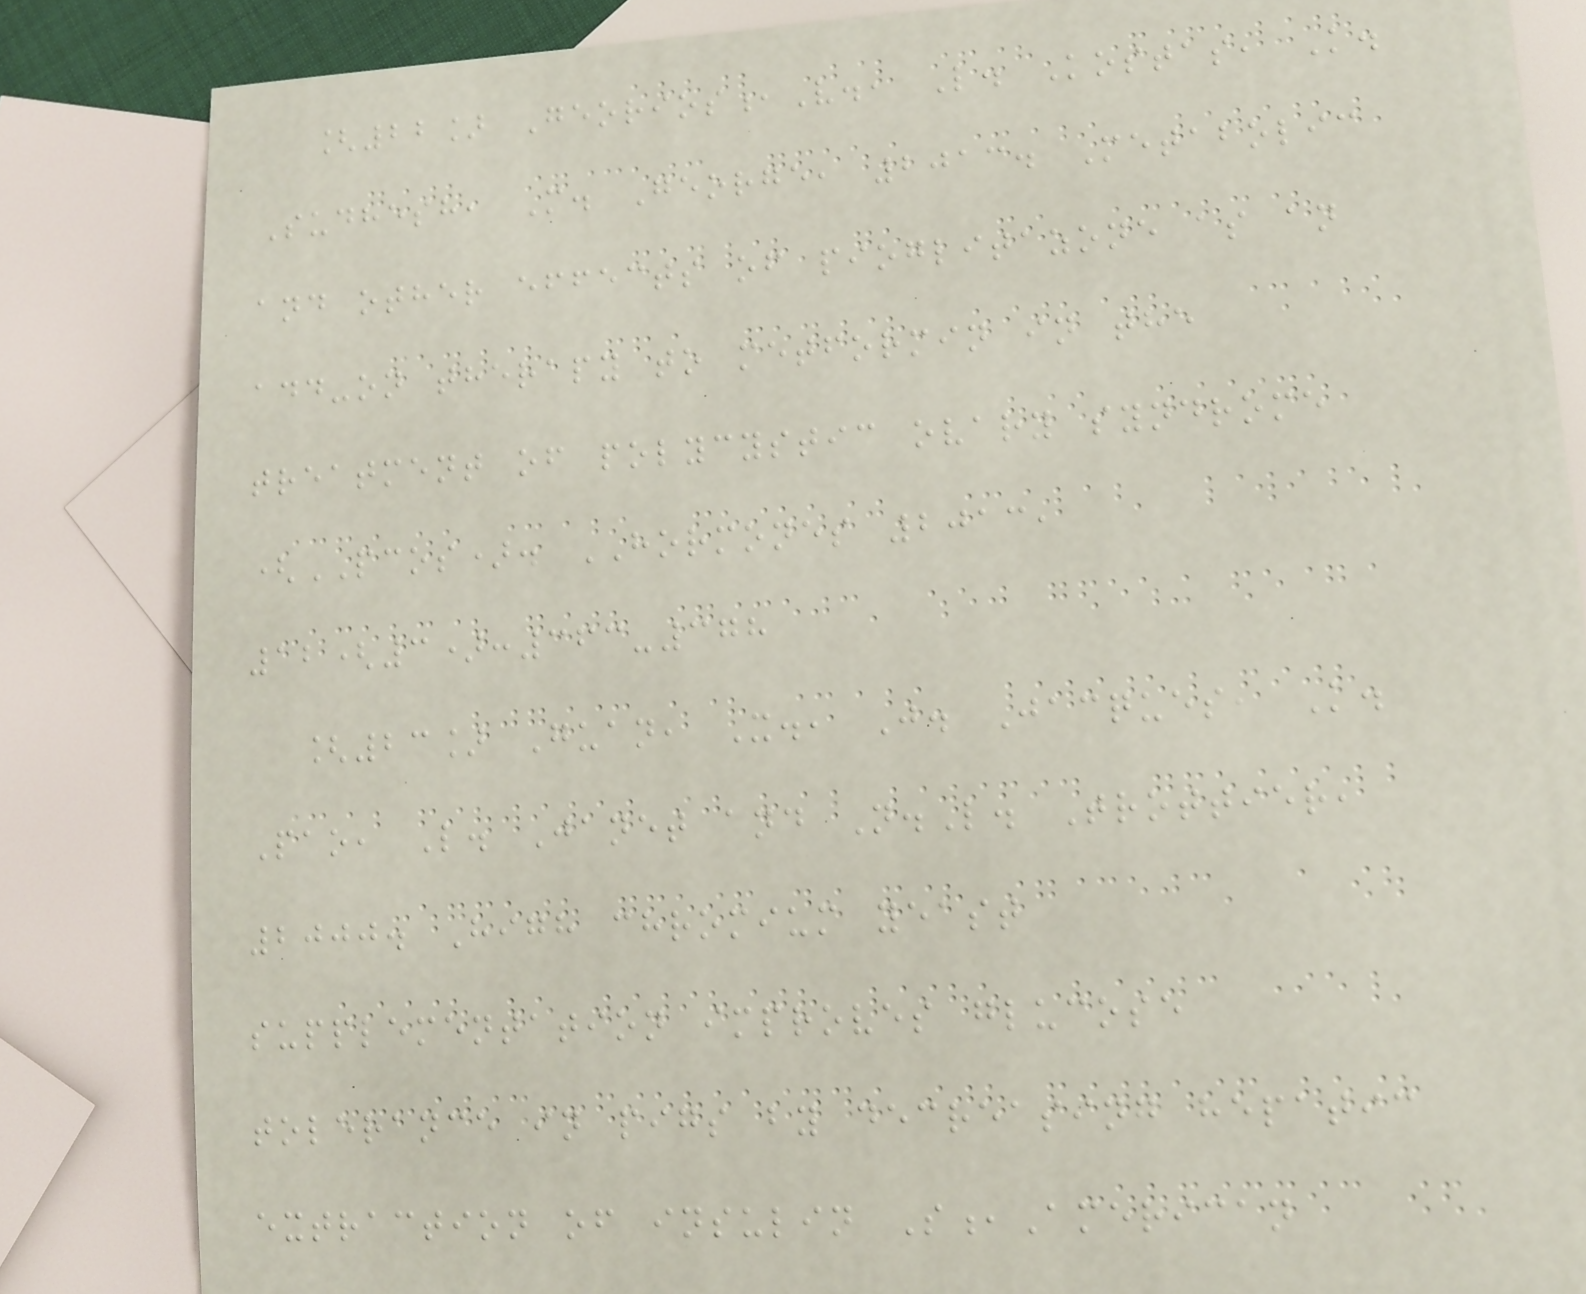[22] Georios,V., L. Kostas, K.
Sudhesh, M. George, 2013. Metabolic
and other effects of pioglitazone as an
add-on therapy to metformin in the
treatment of polycystic ovary syndrome
(PCOS). HORMONES 2013,
12(3):363-378
[23] Guan, X., J. Jacques, K.
Pao, L. Janet and N.L. Trottier,
2000. High chromium yeast
supplementation improves glucose
tolerance in pigs by decreasing hepatic
extraction of insulin S,American
